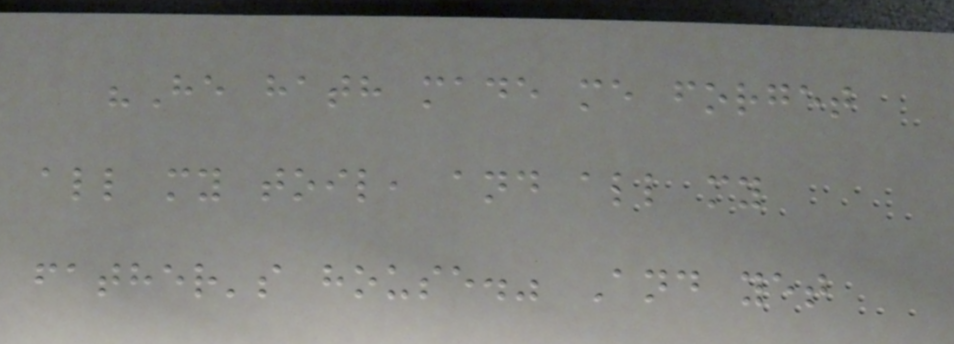"He hath made me forget
all my toil, and all my
father's house." And yet
